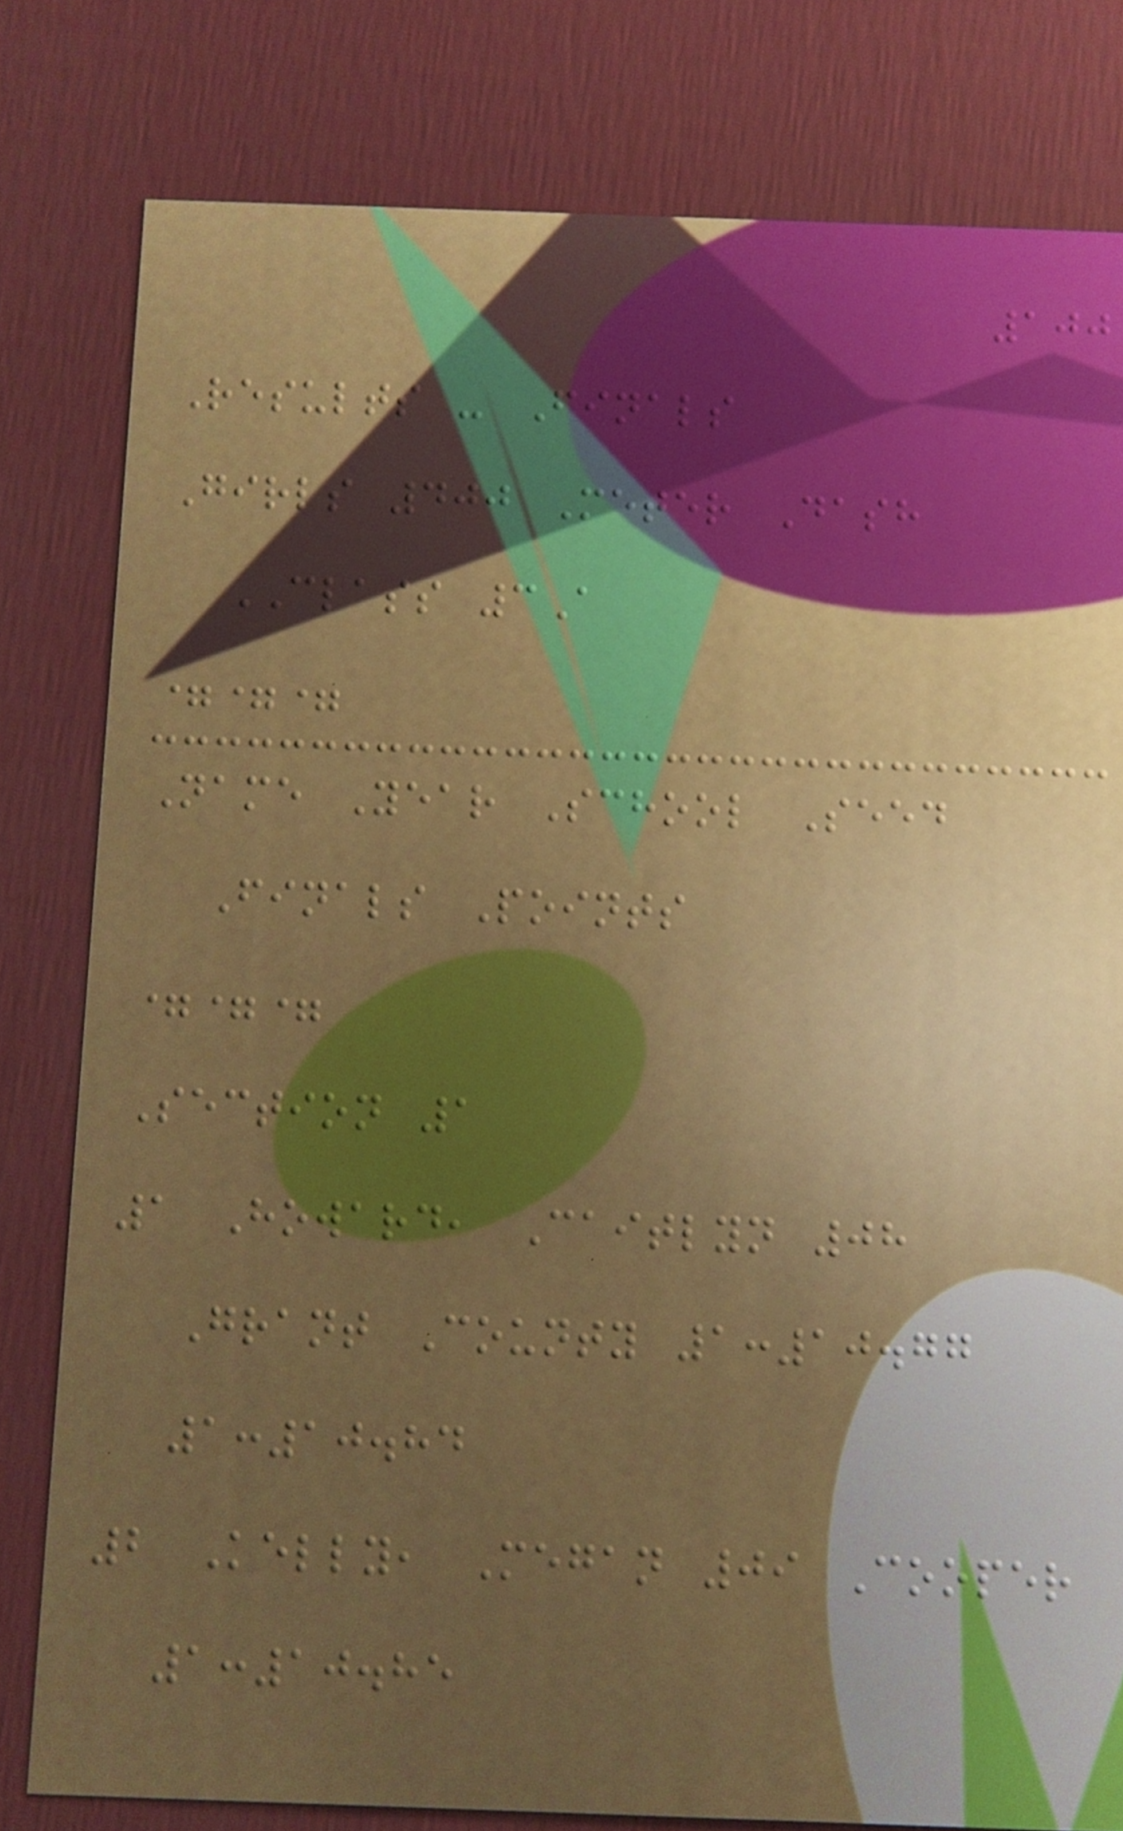100
Results - Finals
Girls 400 Meter Dash
CLASS 3A
===
Name Year School Seed
Finals Points
===
Section 1
1 Howard, Caitlyn 08
Grant County 1:10.77
1:10.84
2 Kelly, Megan 09 Cooper
1:10.85
